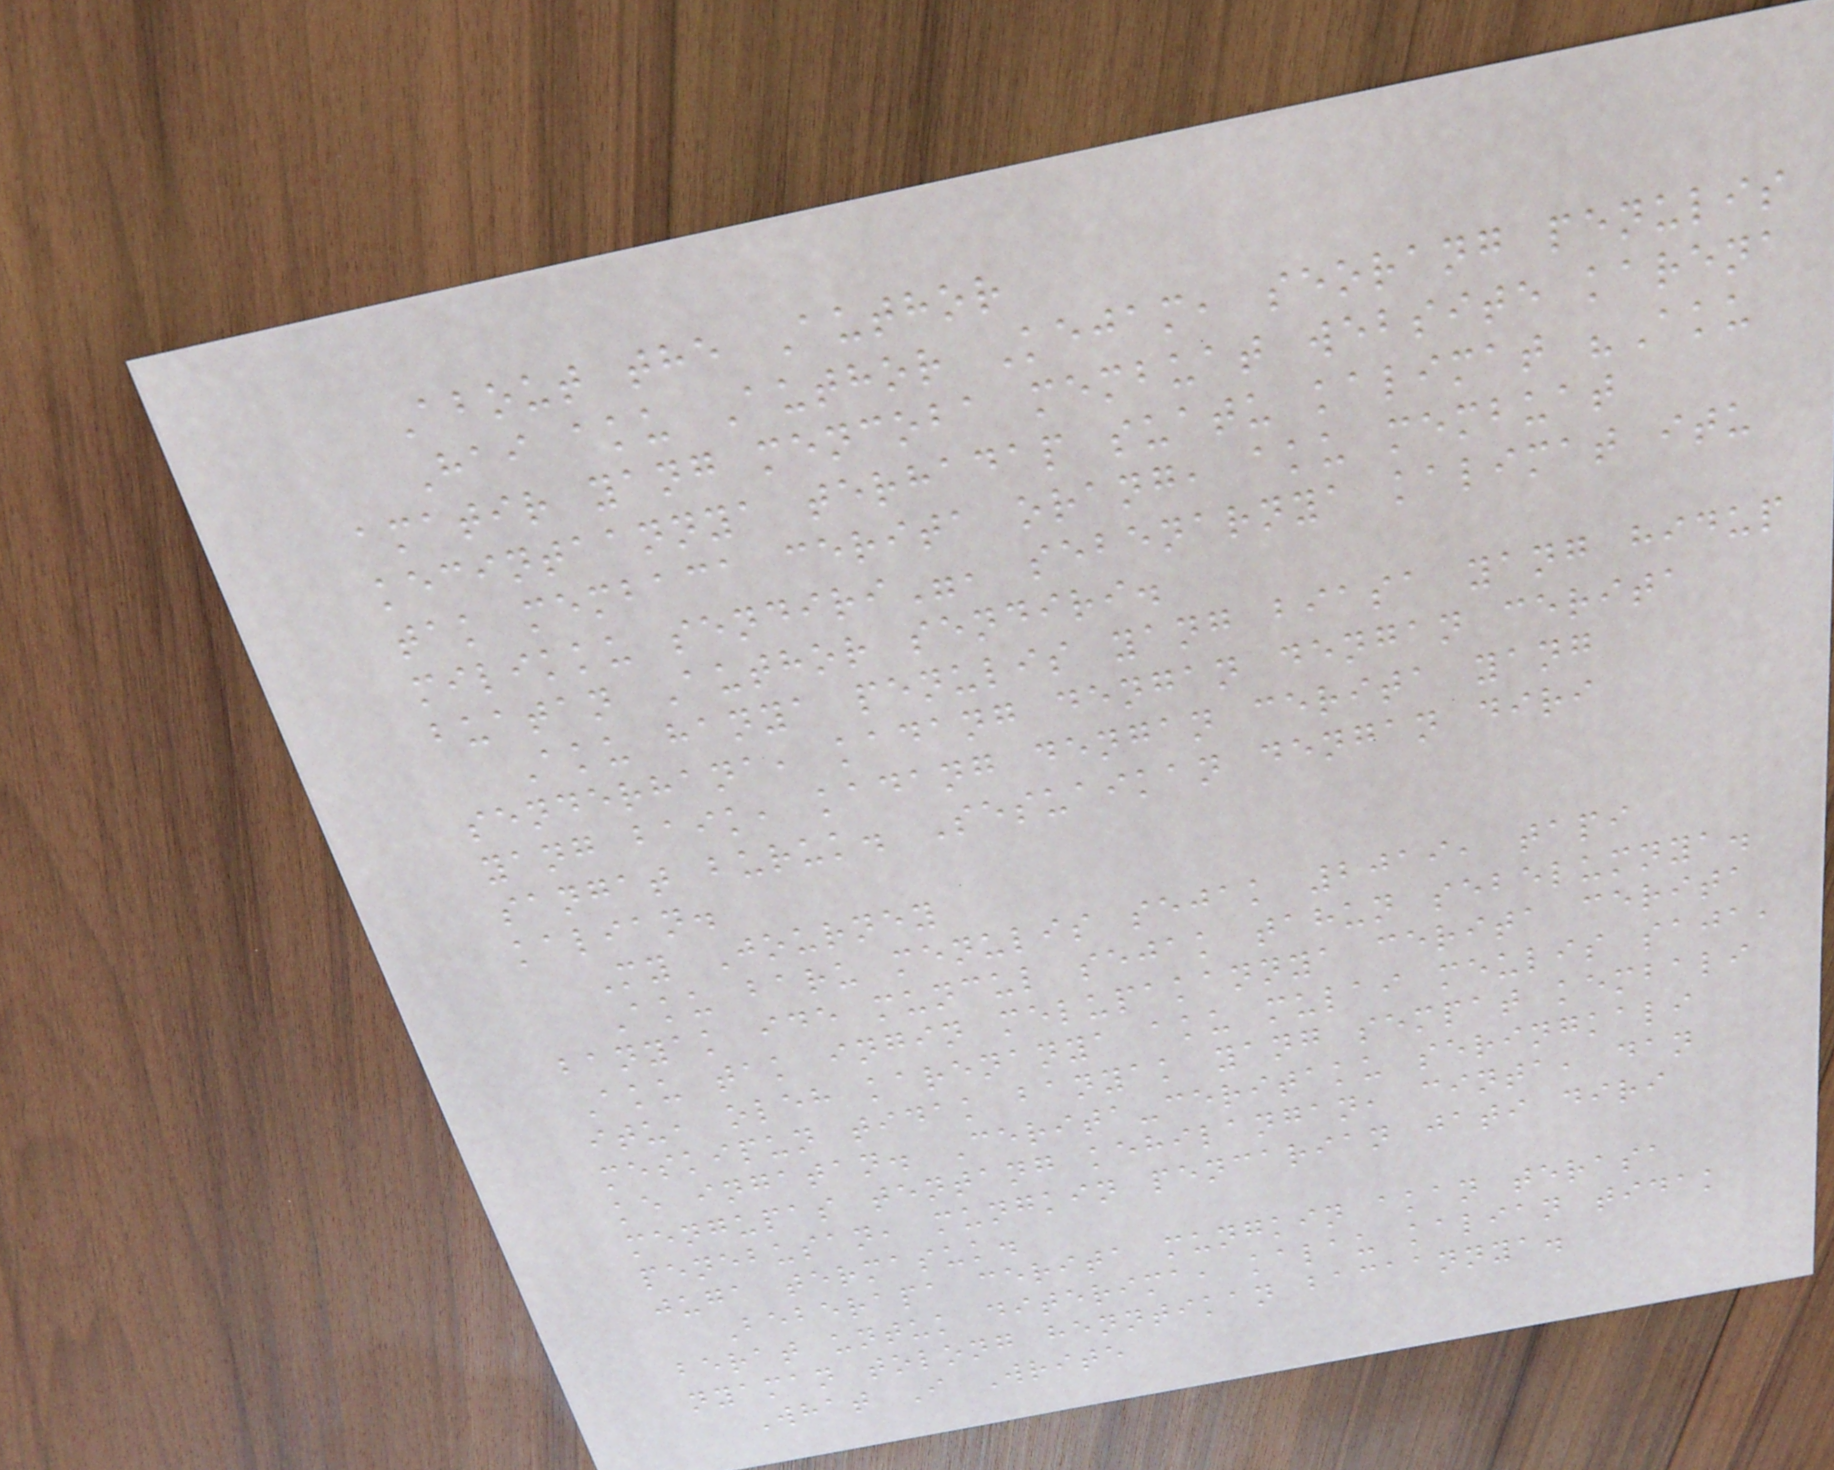About the Author
Hai aku Author Kejam, seorang penulis
amatir yang mencoba membuat website karena
kecintaannya terhadap suatu kalimat "Aku
tak membaca cerita orang, aku membuat
milikku sendiri", sebenarnya kalimat itu
buatan Author sendiri.
Aku hanya penulis yang biasa yang hidup
senderhana, kadang dengan dengan cerita
yang baik, kadang dengan cerita yang
sangat buruk. Sesuaikan dengan diri
kalian.
My Journey
Aku baru menulis sejak 2019, tapi
banyak ide muncul sejak tahun sebelumnya.
Aku tak ingin melupakannya cerita cerita
itu, oleh karenanya aku mulai meulis saja,
meskipun tidak banyak yang sempat kembali
ke ingatan. Cerita-ceritaku seringkali
mengupas tentang kehilangan, cinta, dan
penebusan, mungkin pencarian jati diri
juga termasuk.
Beberapa cerita mungkin akan terasa
berat untuk diterima, kalau kalian tidak
nyaman tolong henntikan bacaannya.
What I Write
